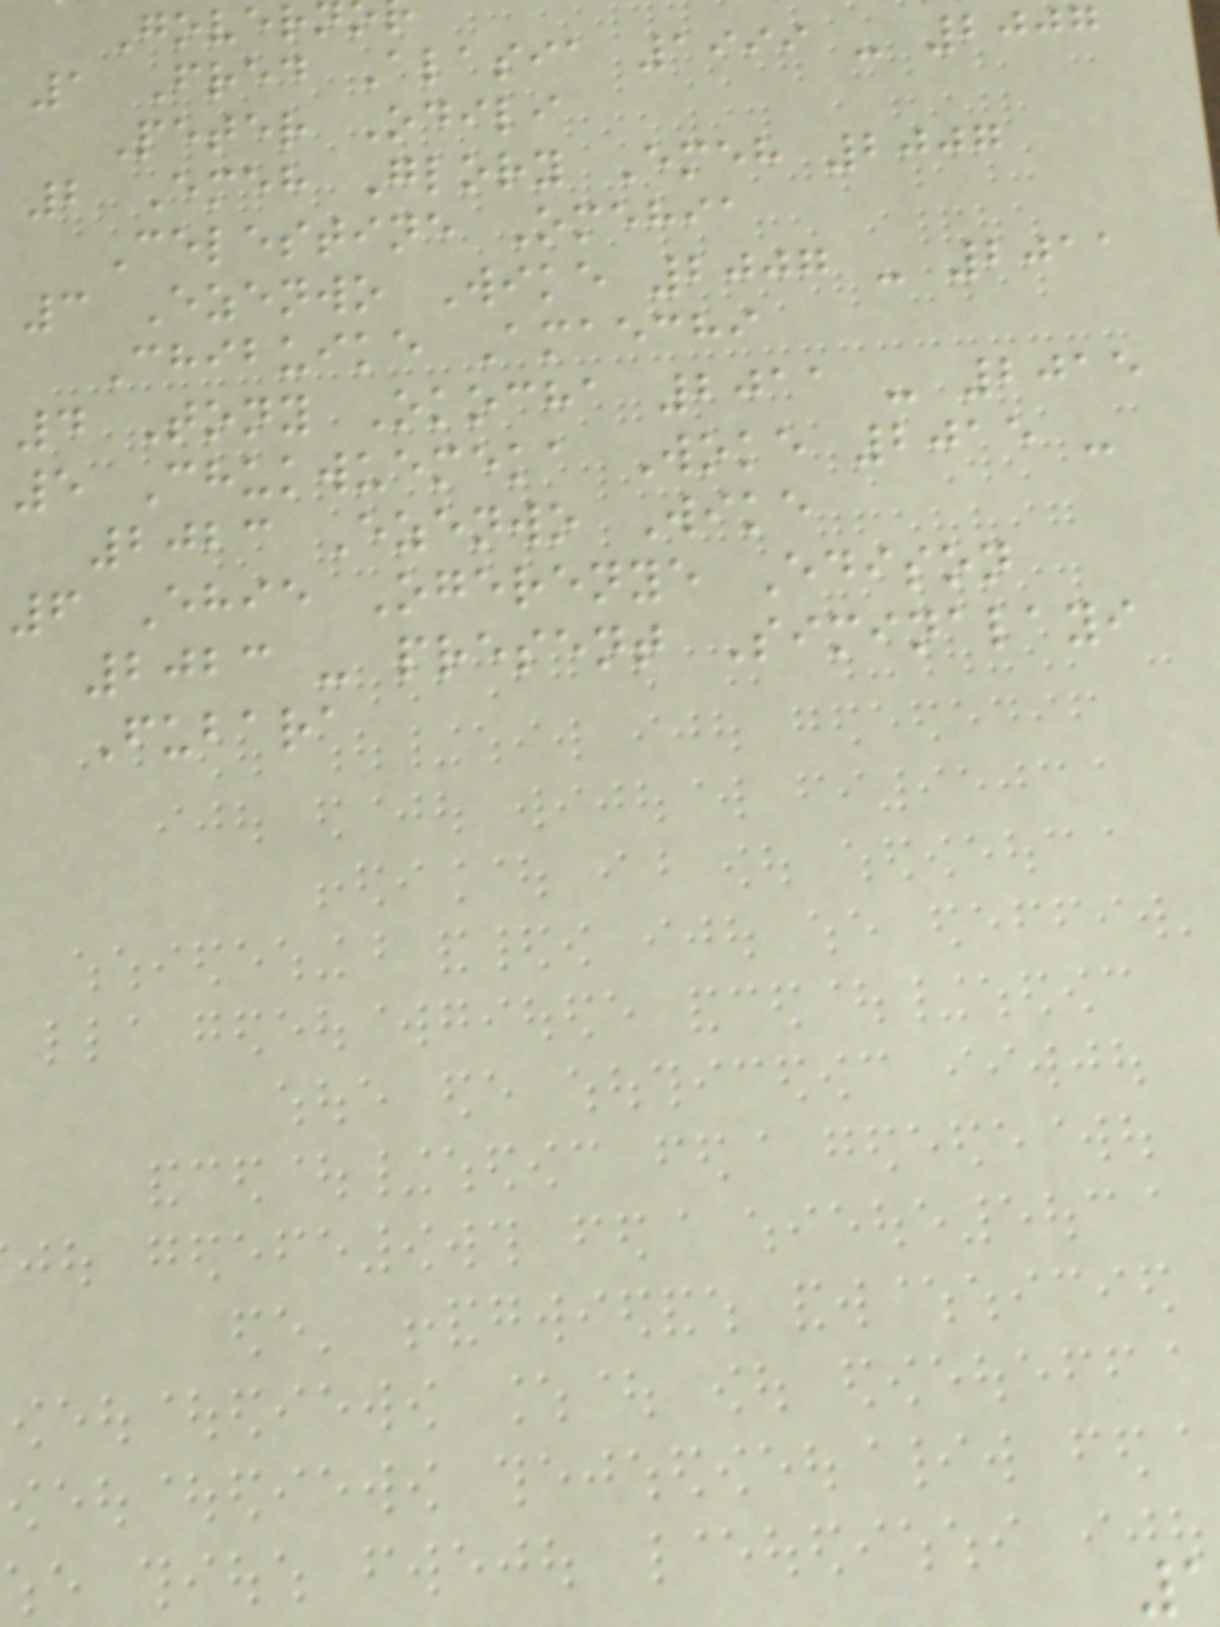Gover
1 Fred Alasia 1999 - 2007
Peter Odili
2 Emeh Glory Emeh 2007
Celestine Omehia
3 Ezenwo Wike 2007 - 2011
Chibuike Amaechi
4 Tony Okocha 2011 - 2015
5 Chukwuemeka Woke 2015 -
2023 Ezenwo Wike
6 Ehie Ogerenye Edison
2023 - present Siminalayi
Fubara
